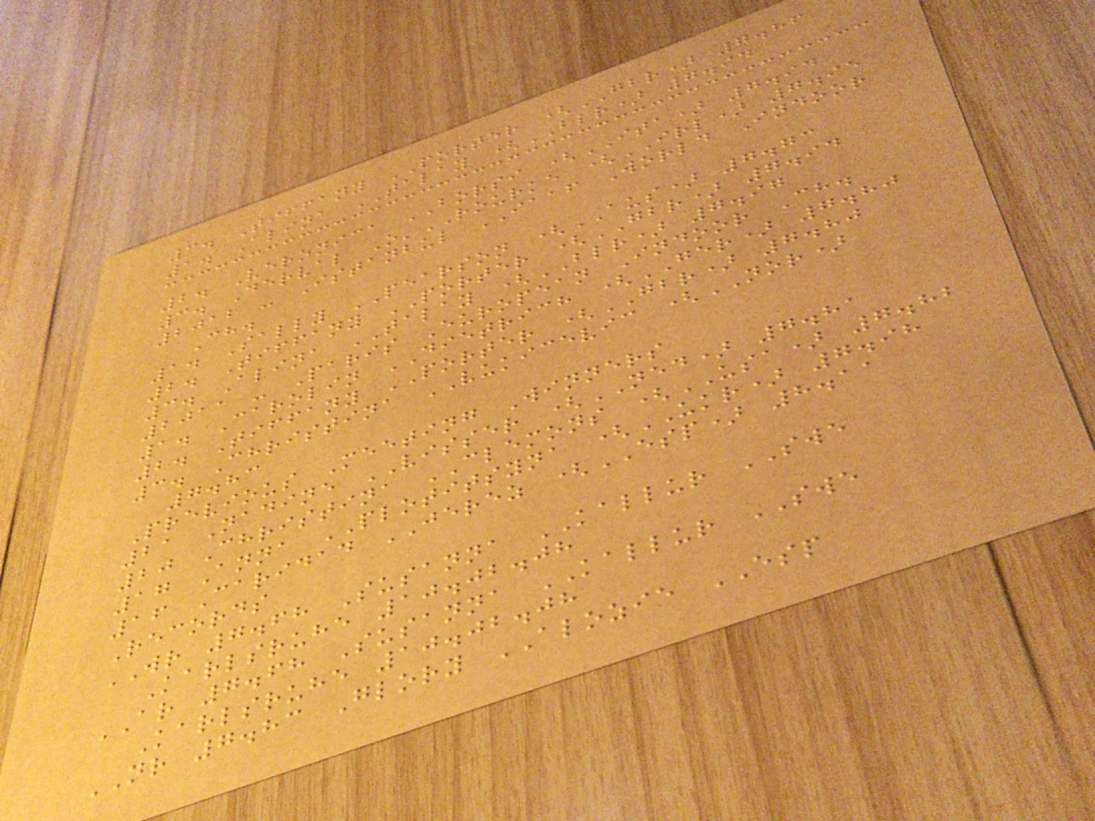3. Tiffany PORTER (GBR) 7.86
1. Alina TALAY (BLR) 7.94
2. Veronica BORSI (ITA) 7.94
3. Derval O'ROURKE (IRL) 7.95
2012 - Istanbul IAAF World Indoor
Ch.
1. Sally PEARSON (AUS) 7.73
2. Tiffany PORTER (GBR) 7.94
3. Alina TALAY (BLR) 7.97
2011 - Paris European Indoor Ch.
1. Carolin DIETRICH (GER) 7.80
2. Tiffany PORTER (GBR) 7.80
3. Christina VUKICEVIC (NOR)
7.83
Previous Meeting Winners
21 Nadine VISSER (NED) 7.81
20 Christina CLEMONS (USA) 7.82
17 Anna PLOTITSYNA (UKR) 7.98
16 Caridad JEREZ (ESP) 8.11
Records
WR 7.68 Susanna KALLUR SWE
Karlsruhe 10.02.08
AR 7.68 Susanna KALLUR SWE
Karlsruhe 10.02.08
NR 7.83 Glory ALOZIE ESP
